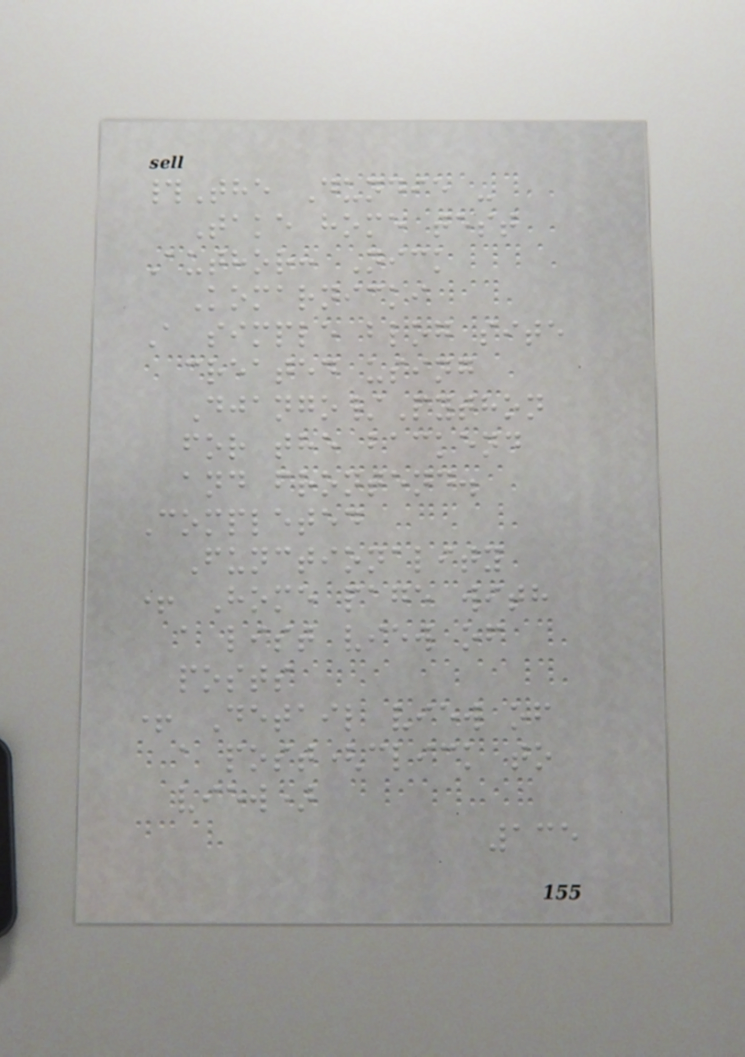#The Dundie -
Take home test
Author: Nick
Komarnicki
A simple blog site
created using
Django/Python
for the backend
and frontend.
Completed
Functionality
+ Home page with
a list view of
posts
+ Detail view of
a post(click to
view)
135
